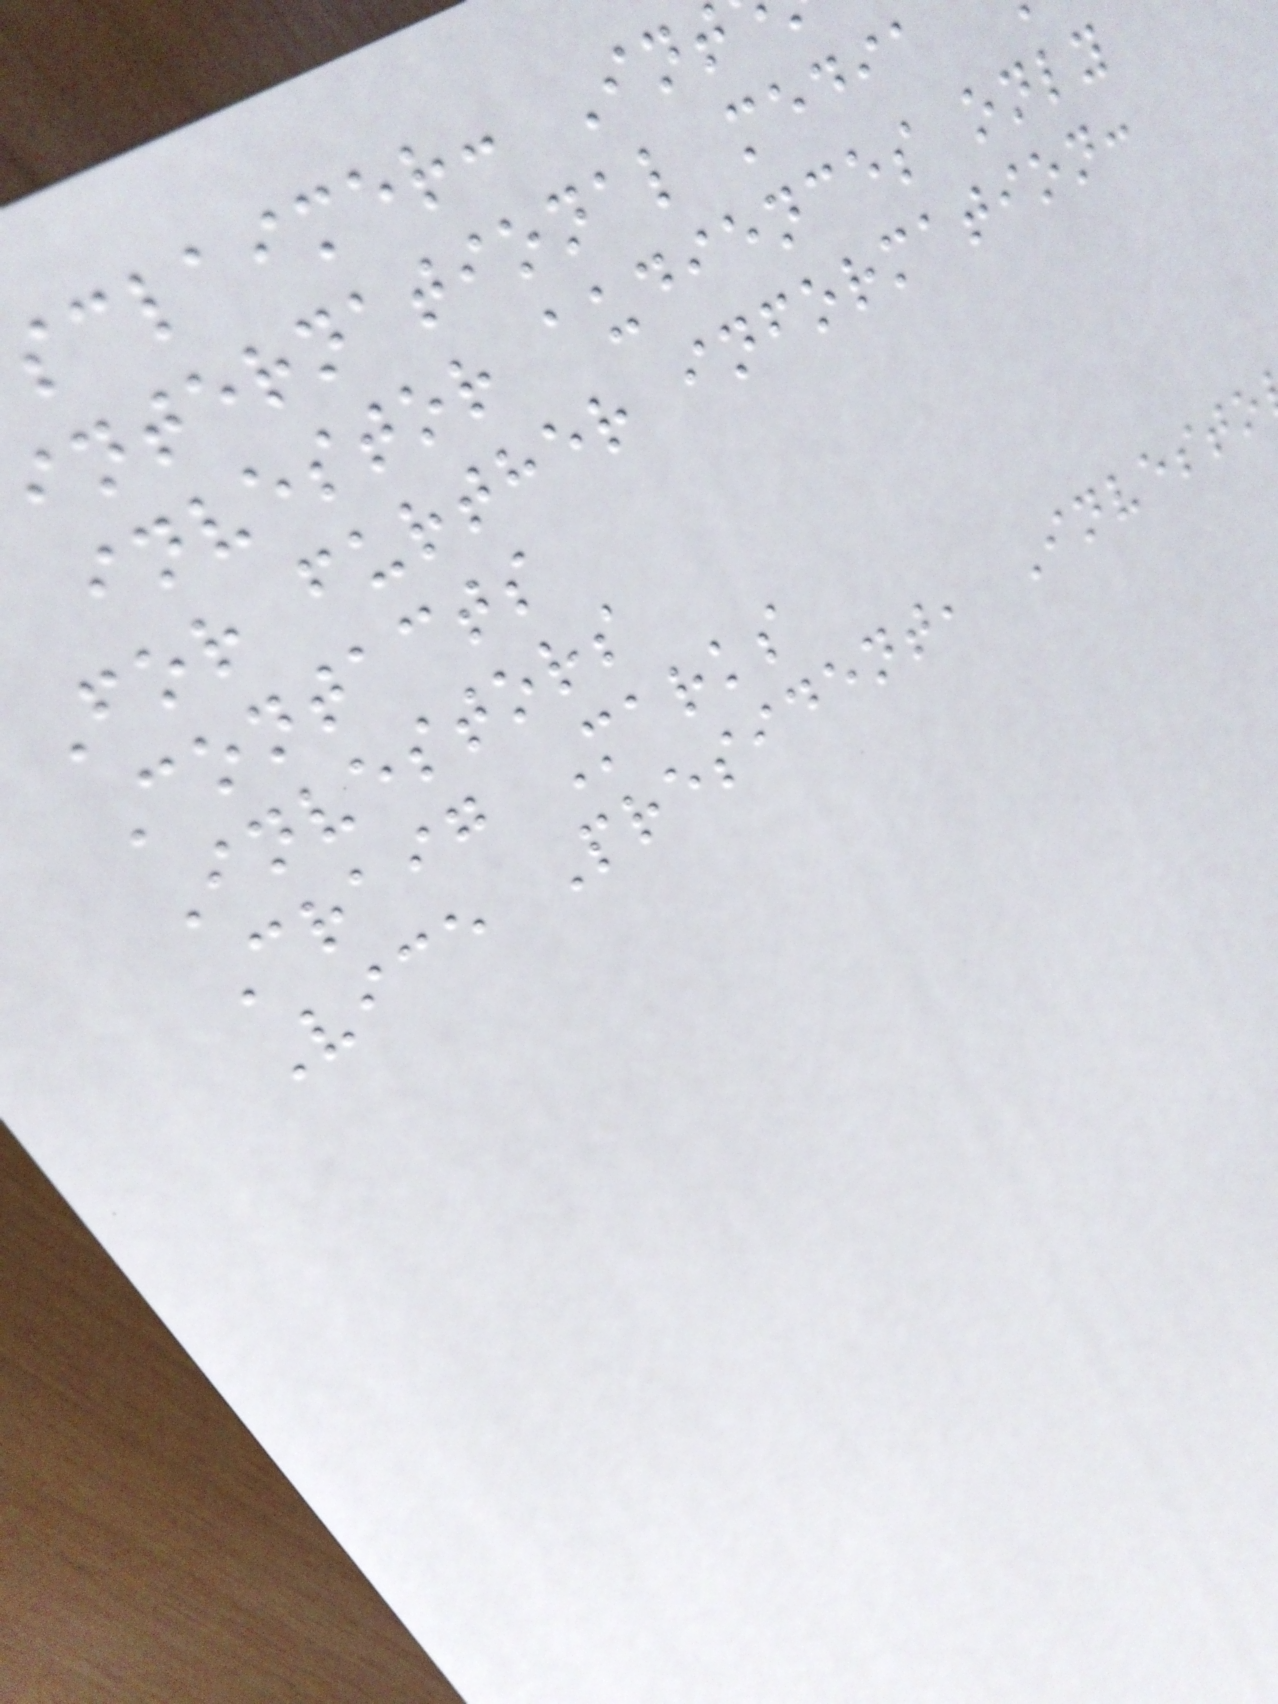sclaimer: Int
international media
investor audiences only
For further information:
Contacts
Investors
Craig Marks
Vice President, Investo
